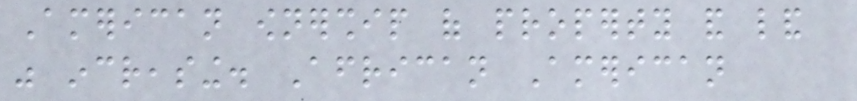American ownership of property and land
was increasing. African American
